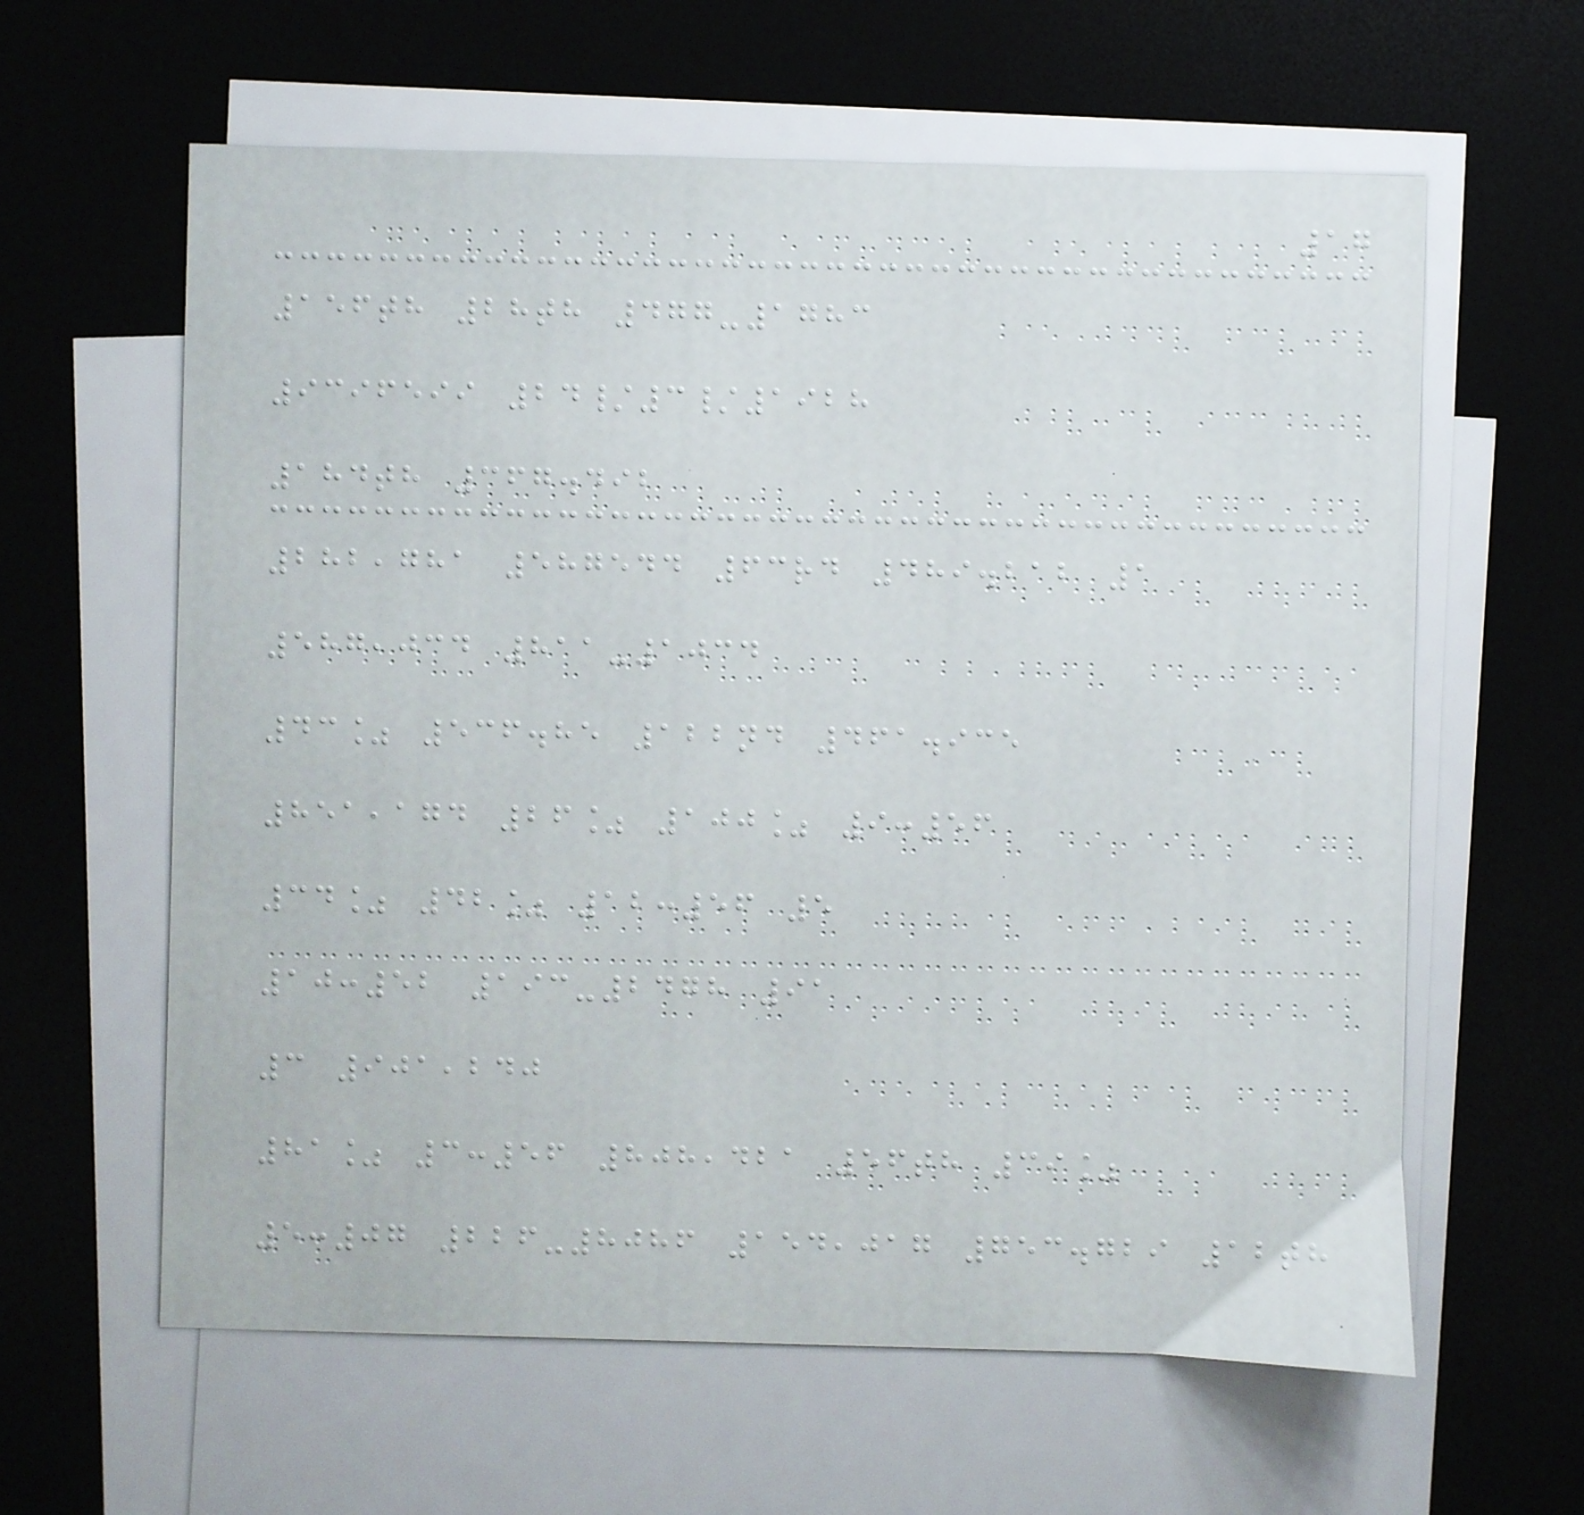17
156th 28th 477-1783
9396599 24/3/1928
184th 367.492
282,781 587544 63rd 489.212 1
587,034 811-1034
43% 536.85 122nd 461.935
851,174 26% 100% 9:56
34% 42% 12:56 5
10:52 193-2478 91
3 901,240
81% 3:56 808,421 56th 39%
5:07 226-8086 154,017 753.729 12th
